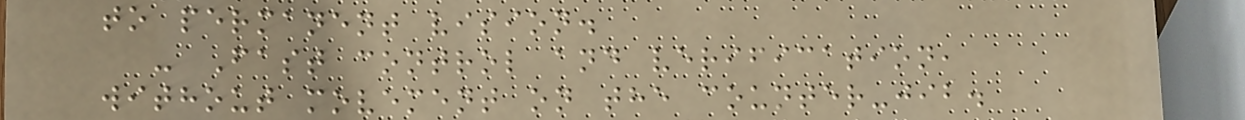to permanent vision.
- Fast control and verification,
without movement on the counter-jib.
